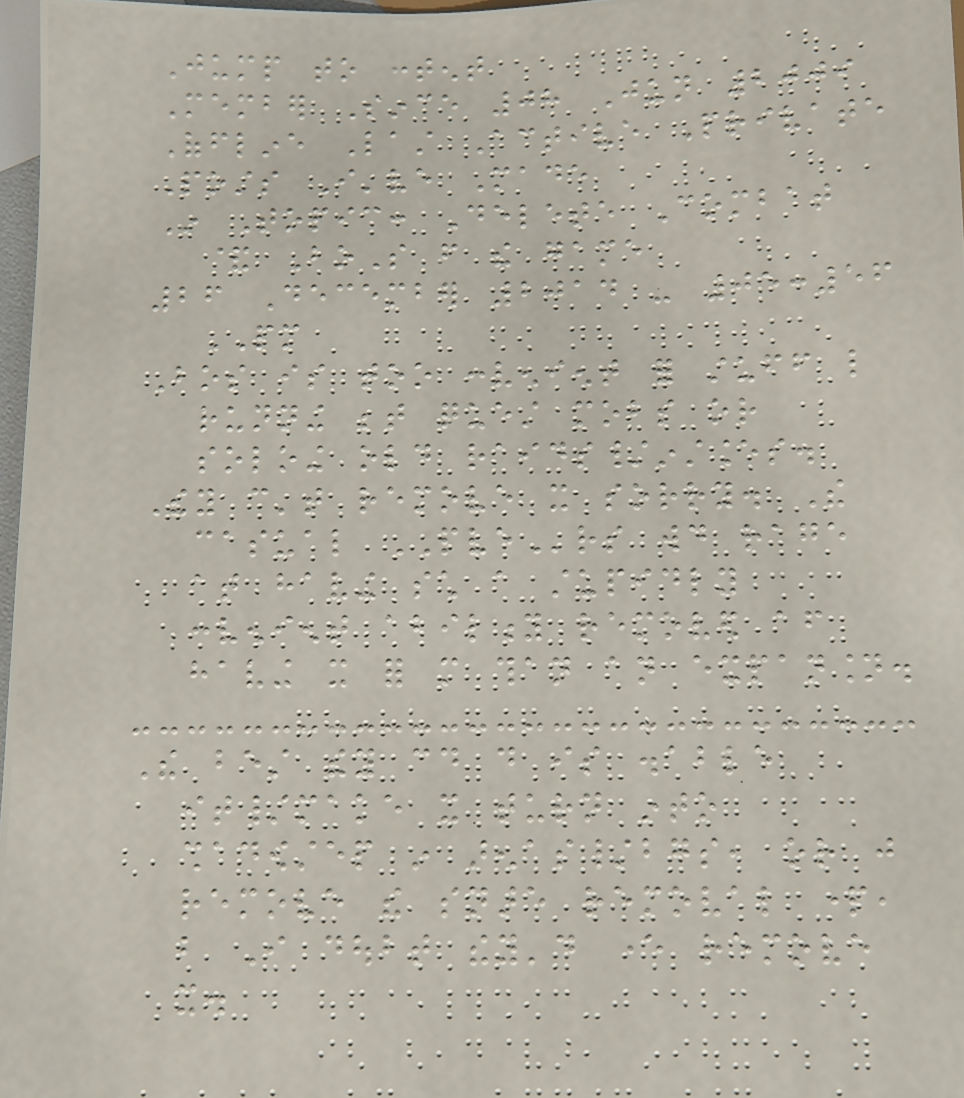Jump to content
Member Since 08 Jun 2009
Offline Last Active Private
Posts I've Made
In Topic: Delete Combat
& BoS from the game
26 December 2014 - 05:56
PM
Bos is too convenient for stuff like
running between quest mobs or
soloing old raids/instances.
They can't remove it sorry. The
casual PVErs would rage
at having such a stupidly
convenient ability removed after
having it for more than an expansion.
The best they could do is disable
it/make it turn into
shadowstep in arenas/bgs, or just
remove the snare removal part,
but I doubt they'd ever remove
it.
